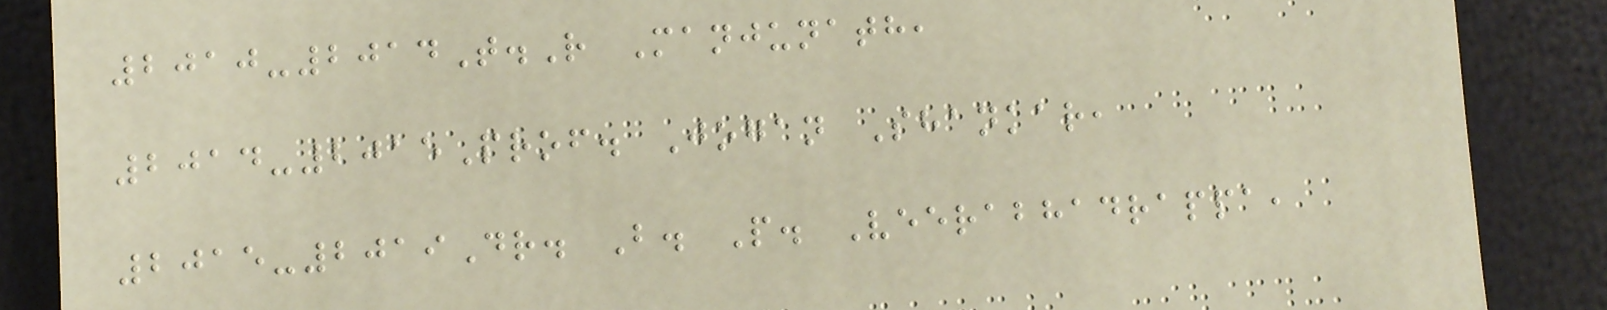2010-2014T.R Manjunath,
2014-2015Prof. Jogan Shankar,
2015-2019Dr. B. P. Veerabhadrappa,
